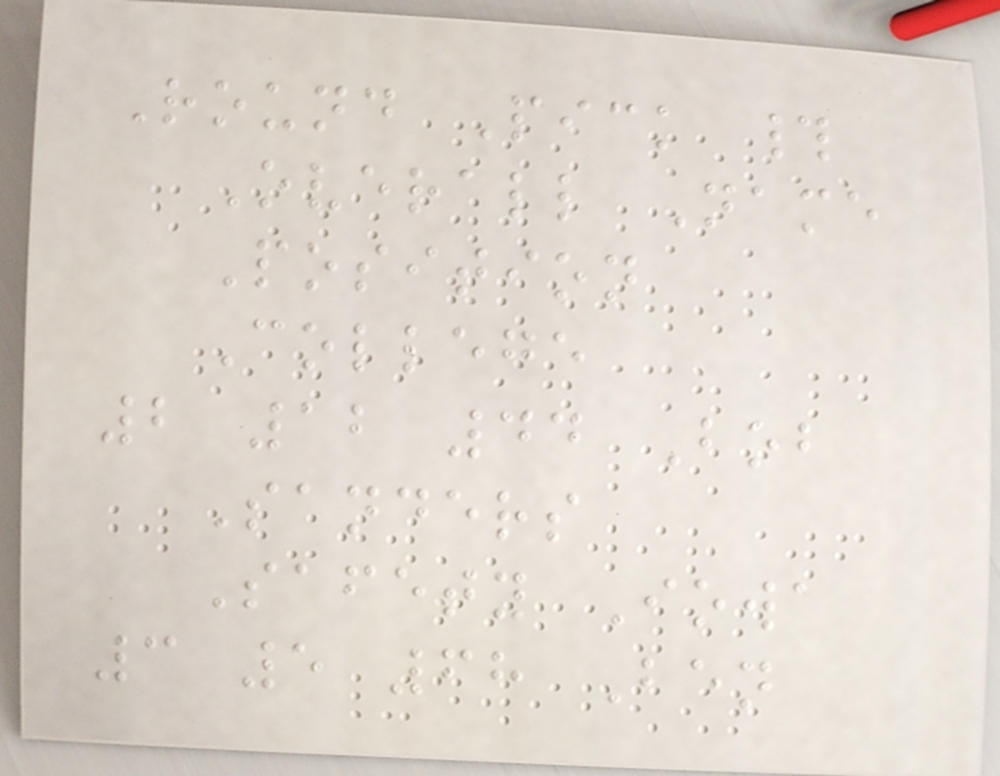Round Pick #
Overall Name
Position
College
2 12 44 Bob
Sanders
Safety Iowa
3 5 68 Ben
